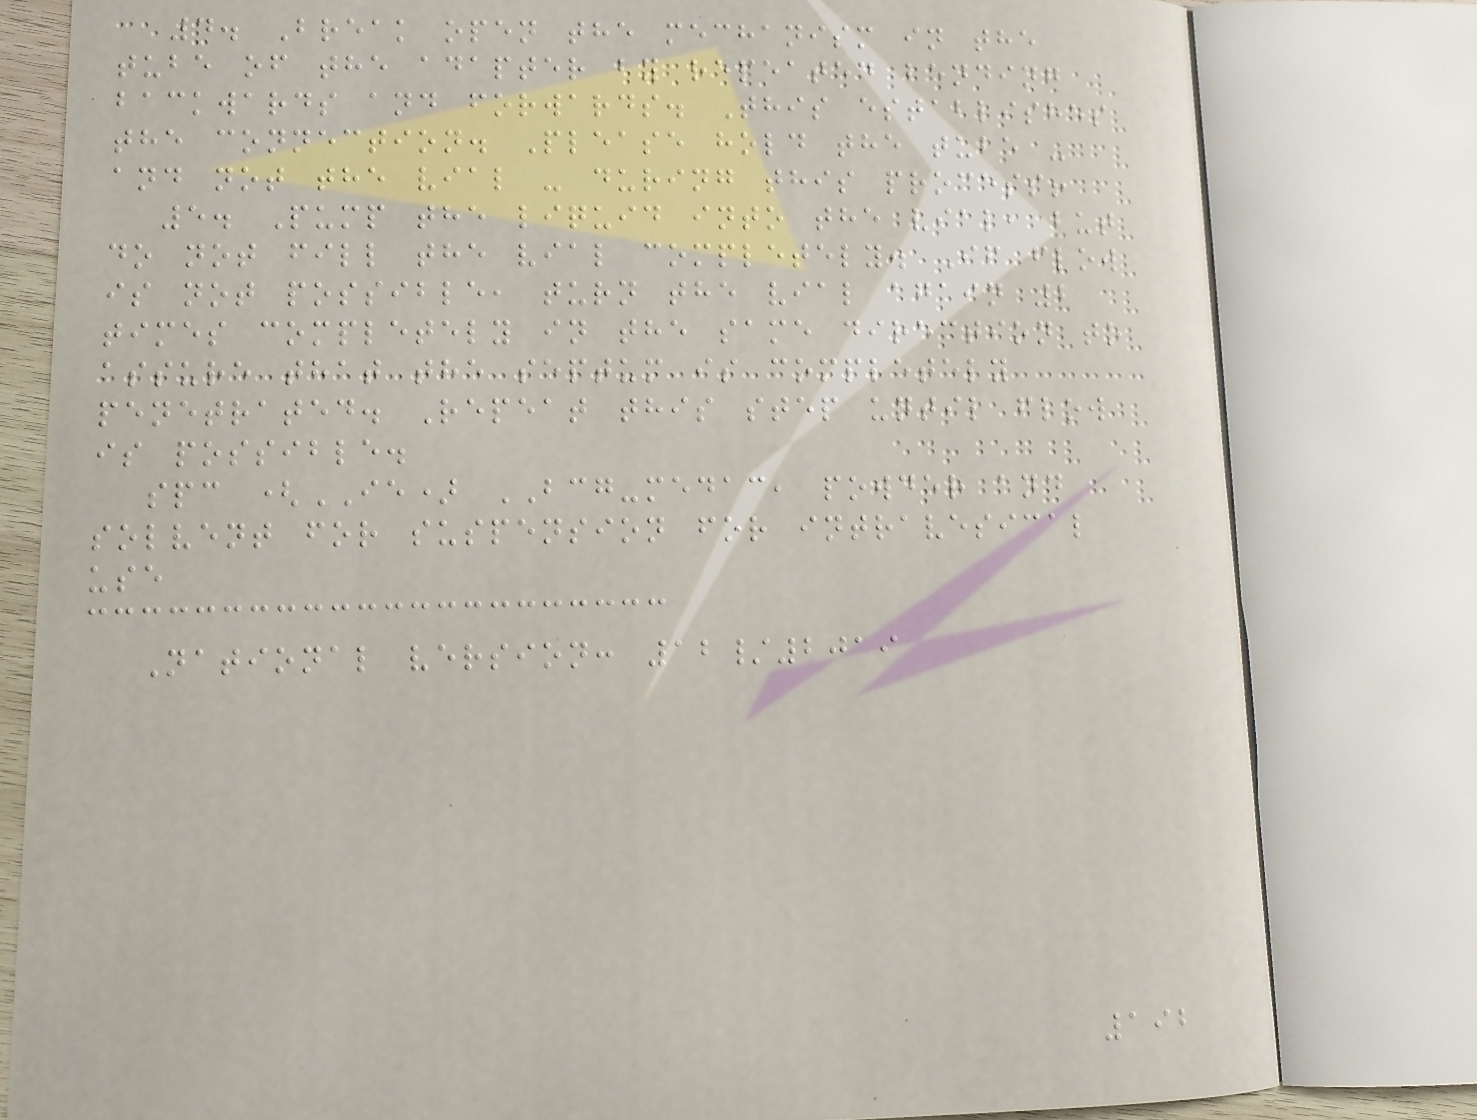4. Break open the mechanism in the
tube of the adapter by repeated bending
backwards and forwards. This establishes
the connection. Please hold the tube -
and not the vial - during this process!
5. Pump the liquid into the vial, but
do not fill the vial completely. If flow
is not possible, turn the vial again 2
times completely in the same direction to
assure that the septum is completely
penetrated. Repeat this step until flow
is possible.
spc (IE) BCG-medac, powder and
solvent for suspension for intravesical
use
National version: 12/2019
192
